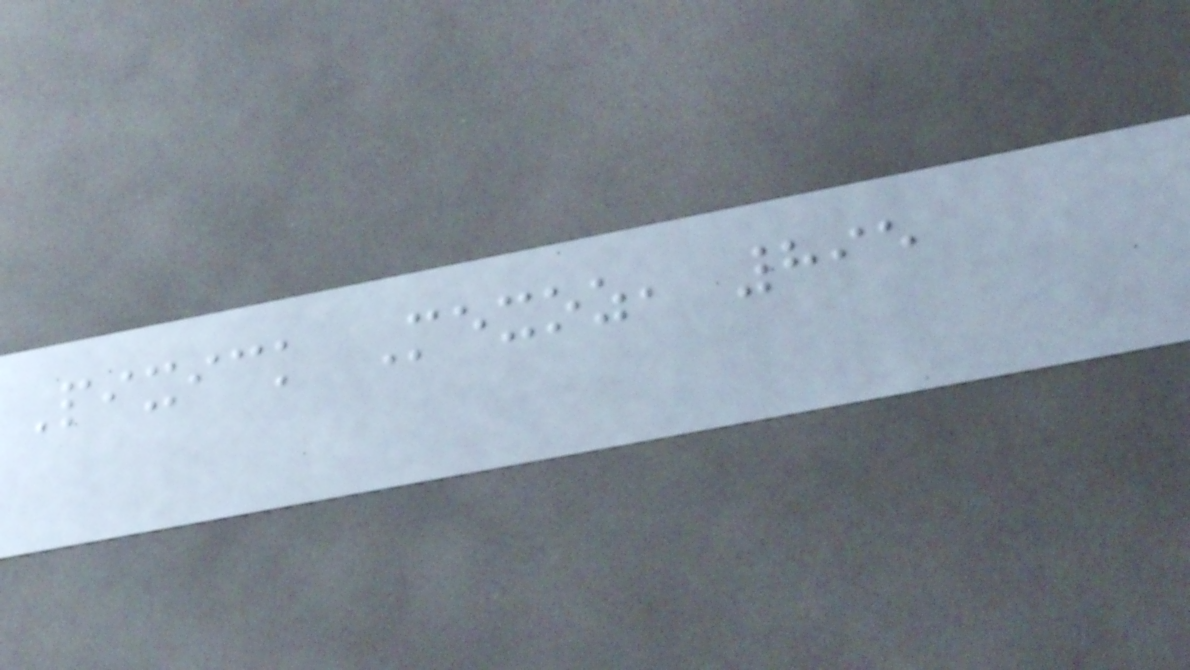Pixick Mexoz, 895
